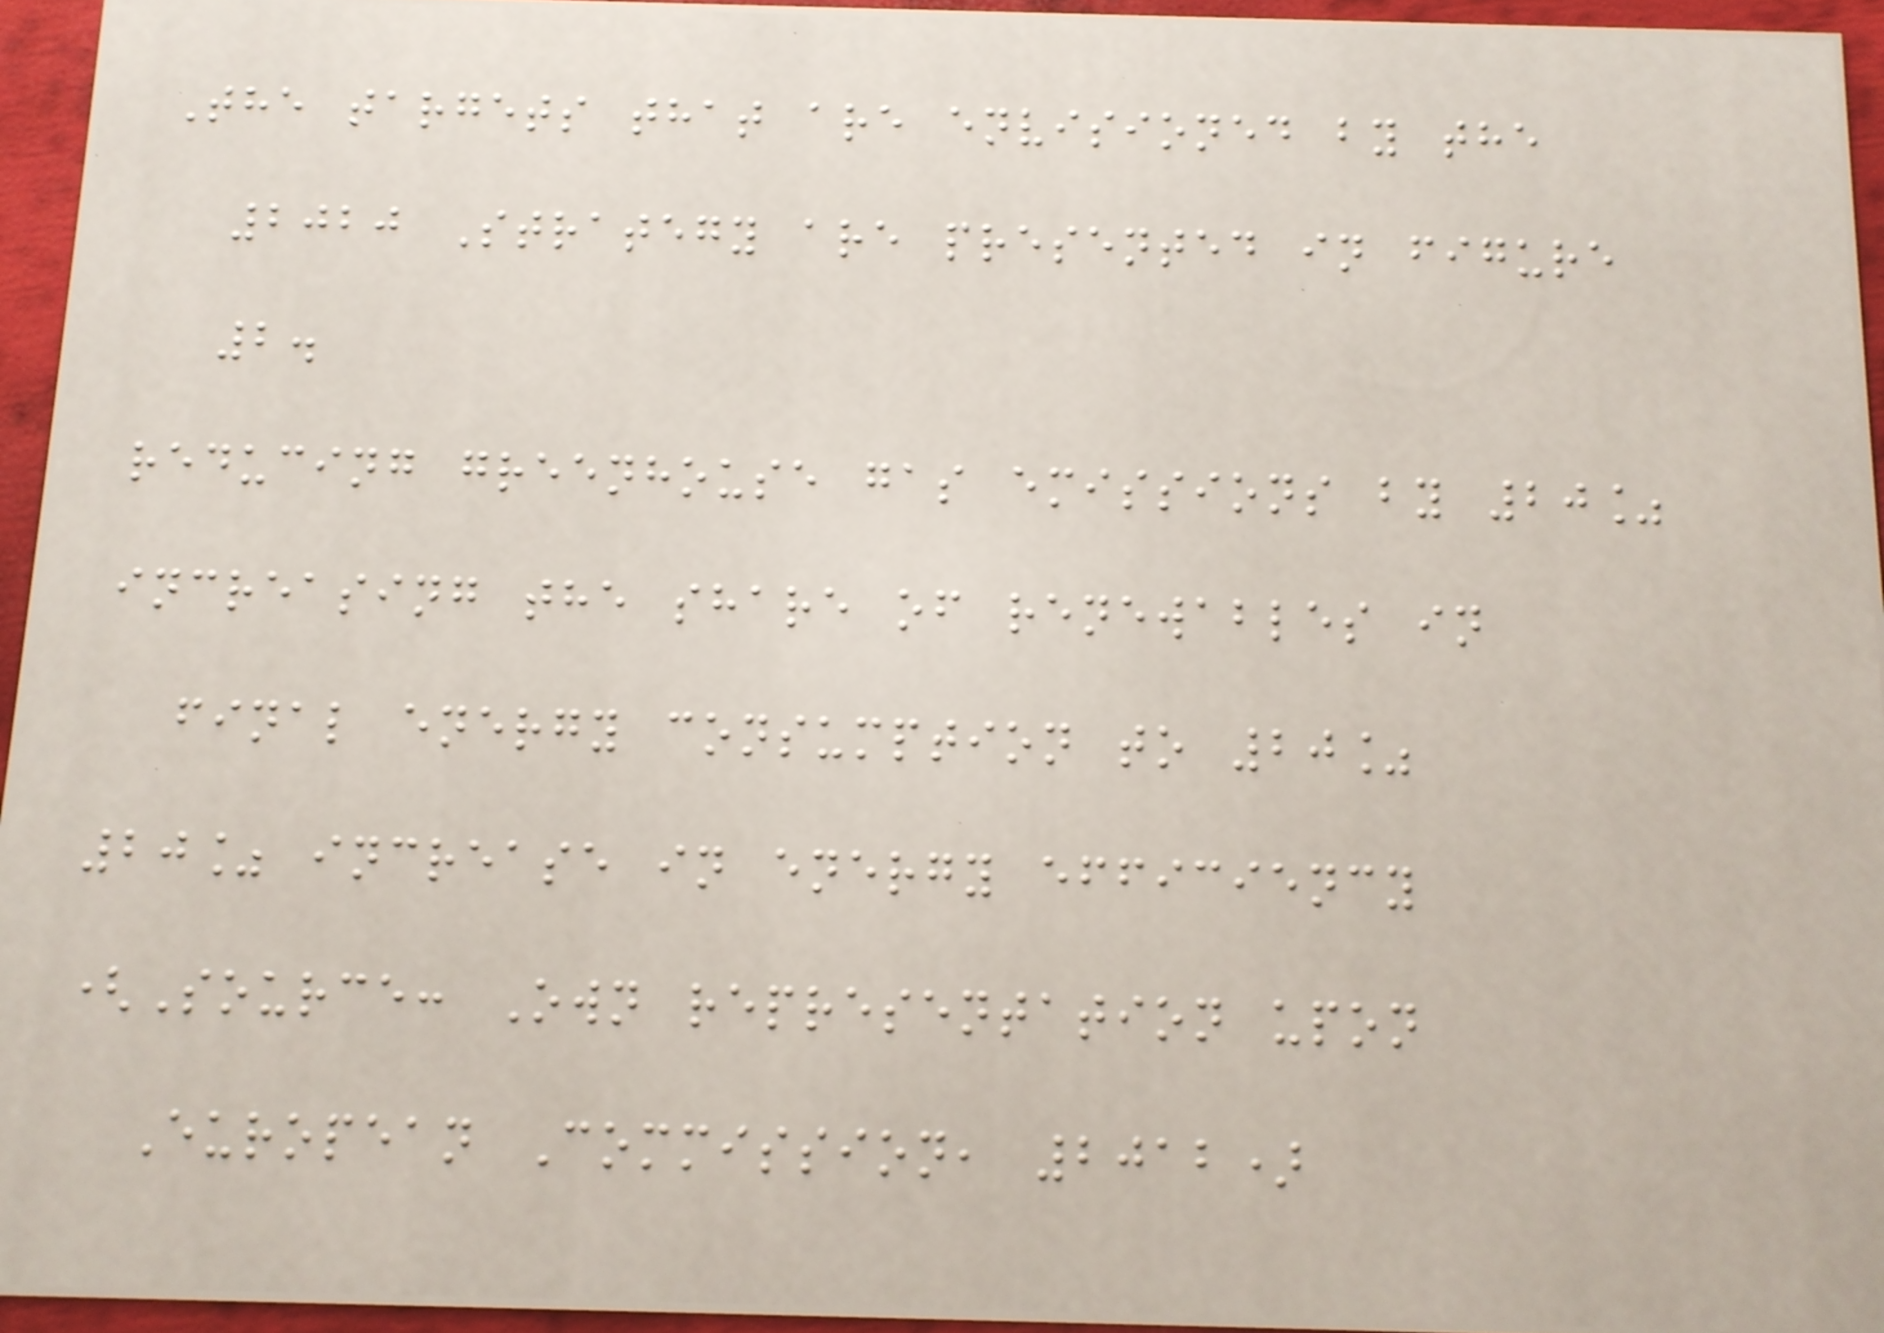The targets that are envisioned by the
2020 Strategy are presented in figure
2.
reducing greenhouse gas emissions by 20%
increasing the share of renewables in
final energy consumption to 20%
20% increase in energy efficiency
(Source: Own representation upon
European Commission, 2012)
